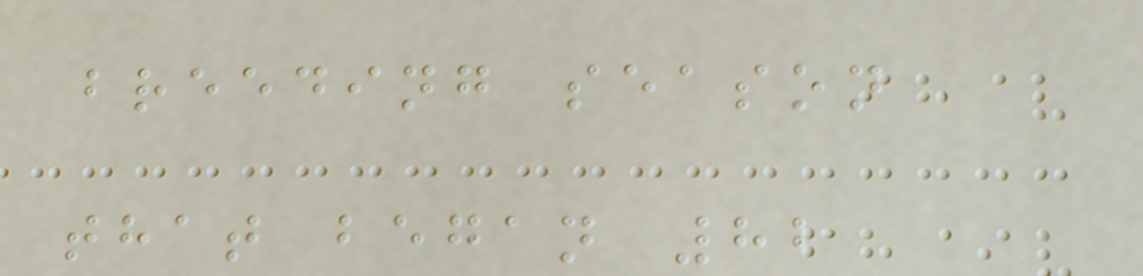breeding season
that began 82
